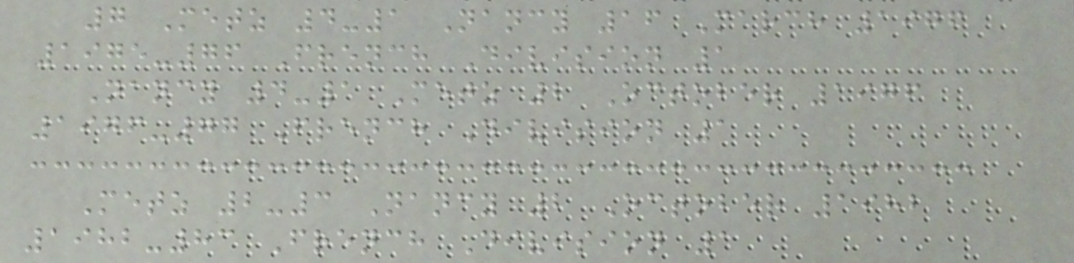7 Metz 4-1 Nancy 16 March 1976
1975-76 French Division 1
Nancy 4-1 Metz 2 October 1976
1976-77 French Division 1
Metz 2-3 Nancy 2 October 1982
1982-83 French Division 1
